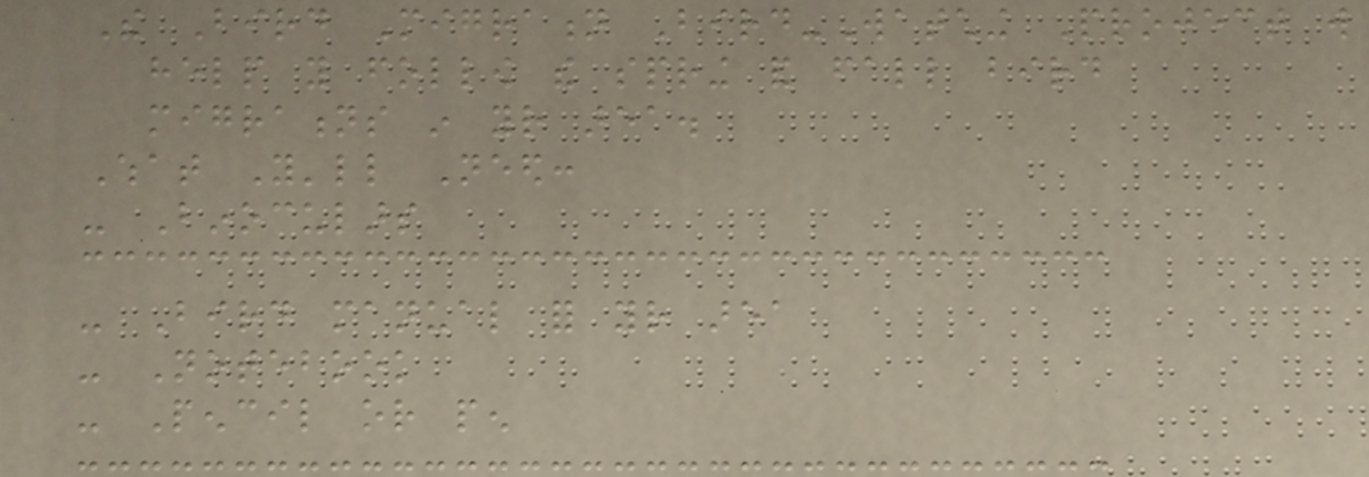The Bird Migration Bird-Watching Project will
help you follow the spring and fall bird
migrations in your area.
What You'll Need:
- Binoculars
- Bird manual for your area
- Notebook
- Pencil or pen
